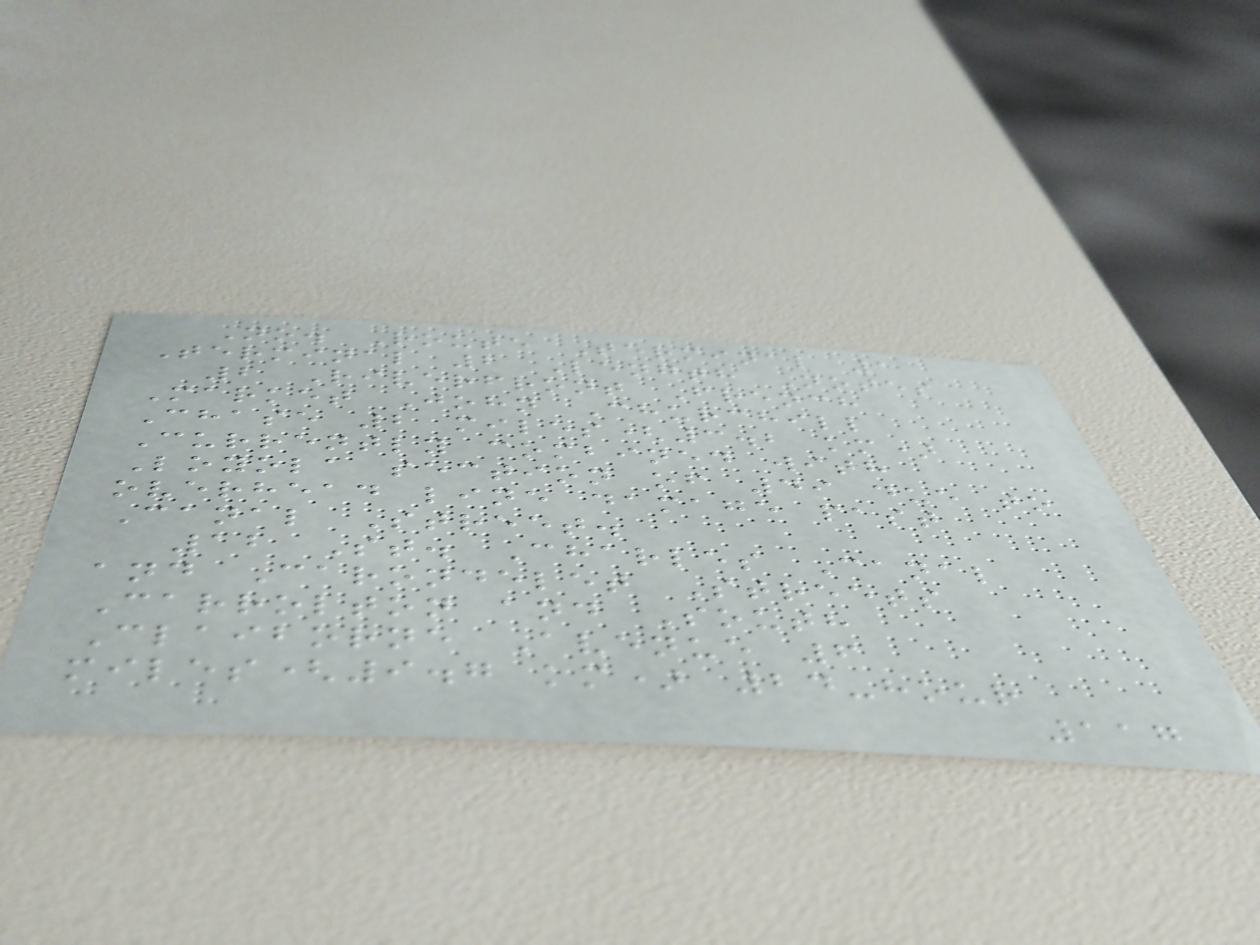No. Route Terminal 1
Terminal 2 Length Notes
2 Riverfront French
Market John Churchill
Chase 2 miles(3.2 km)
Currently combined with
Loyola section of 49 due to
overhead line damage past
Canal Street.
12 St. Charles Canal
and Carondelet Streets
Carrolton and South
Claiborne Avenue 6
miles(9.7 km) 24-hour
117
